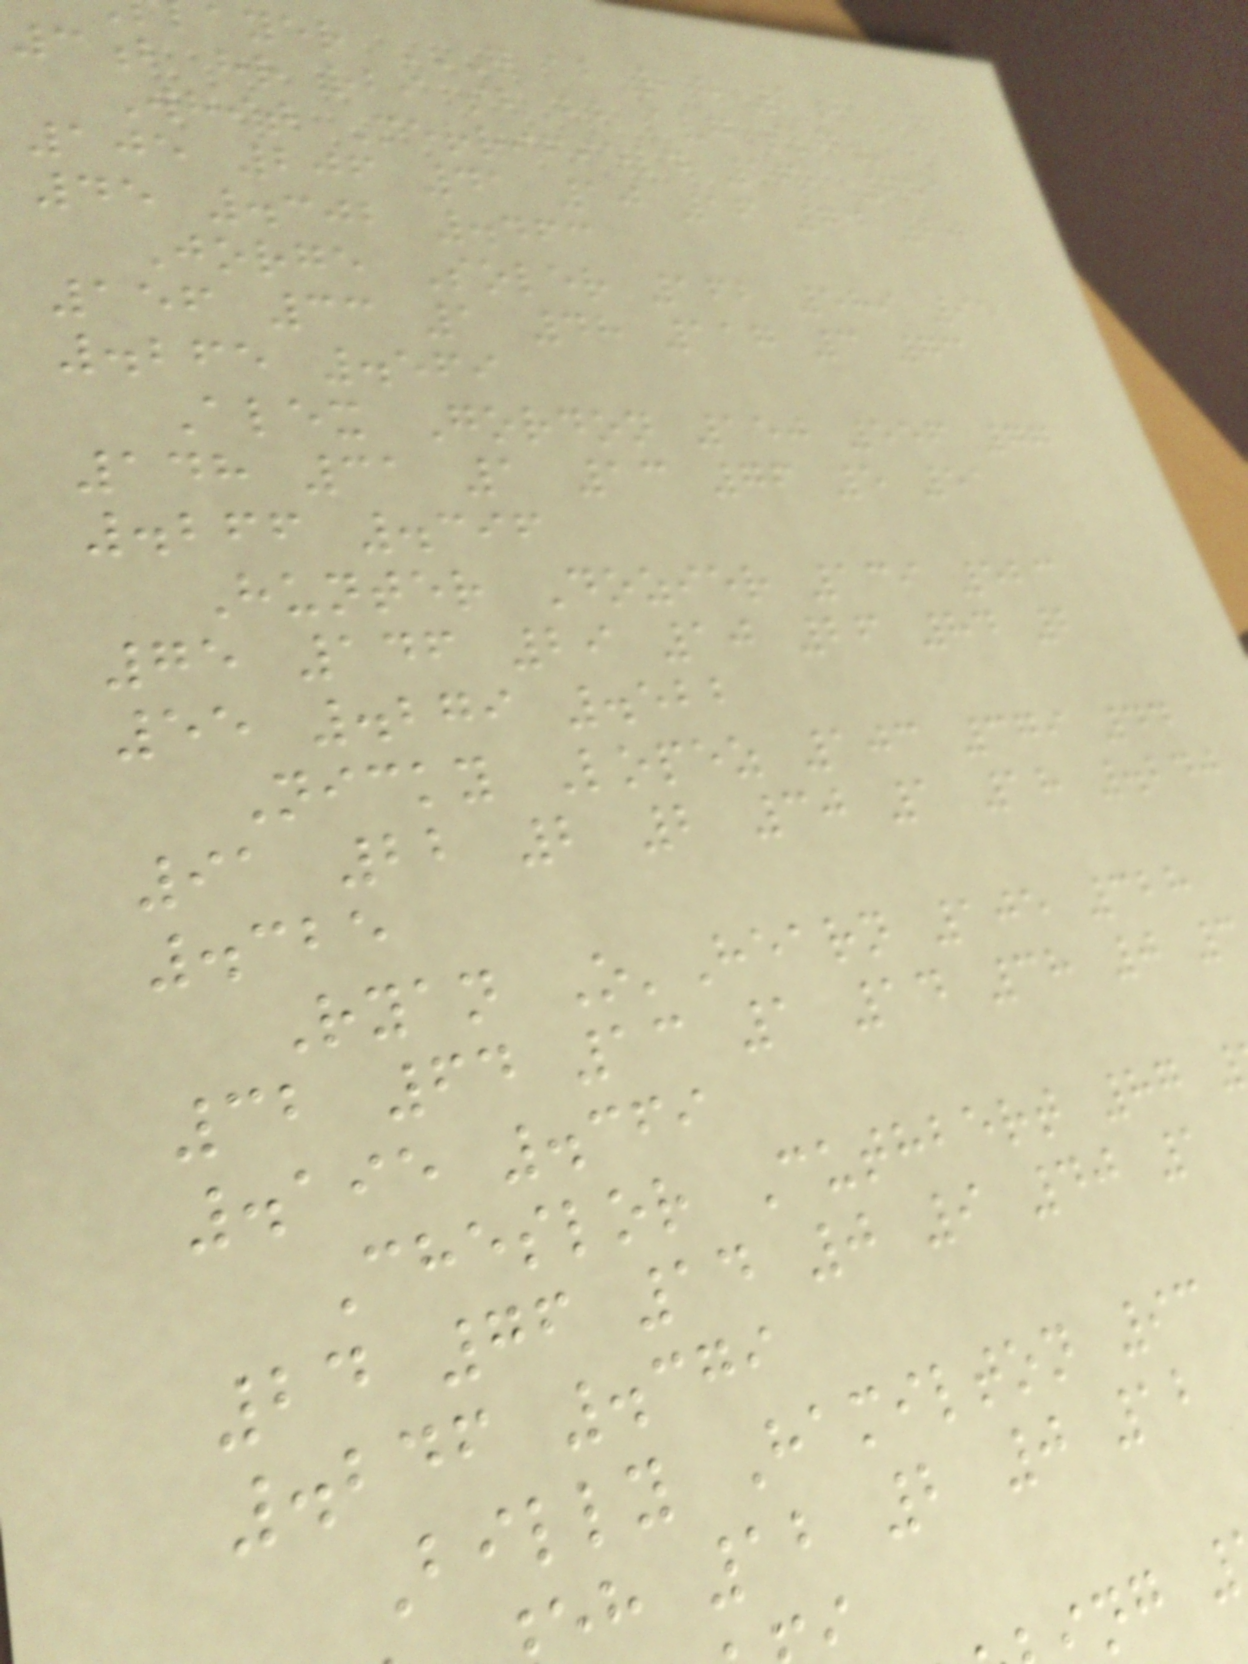3b hr rbi sb bb avg
Whit Merrifield 162 681
105 206 41 10 16 74 20
45 .302 .463
Jorge Soler 162 589 95
156 33 1 48 117 3 73
.265 .569
Alex Gordon 150 556 77
148 31 1 13 76 5 51
.266 .396
Hunter Dozier 139 523
75 146 29 10 26 84 2
55 .279 .522
Nicky Lopez 103 379 44
91 22 2 2 30 1 18 .240
.325
Ryan O'Hearn 105 328
32 64 13 1 14 38 0 3
.195 .369
Cheslor Cuthbert 87
24 76 14 0 9 40 1
.246 .379
Billy Hamilton 93
h 12 2 0 12
